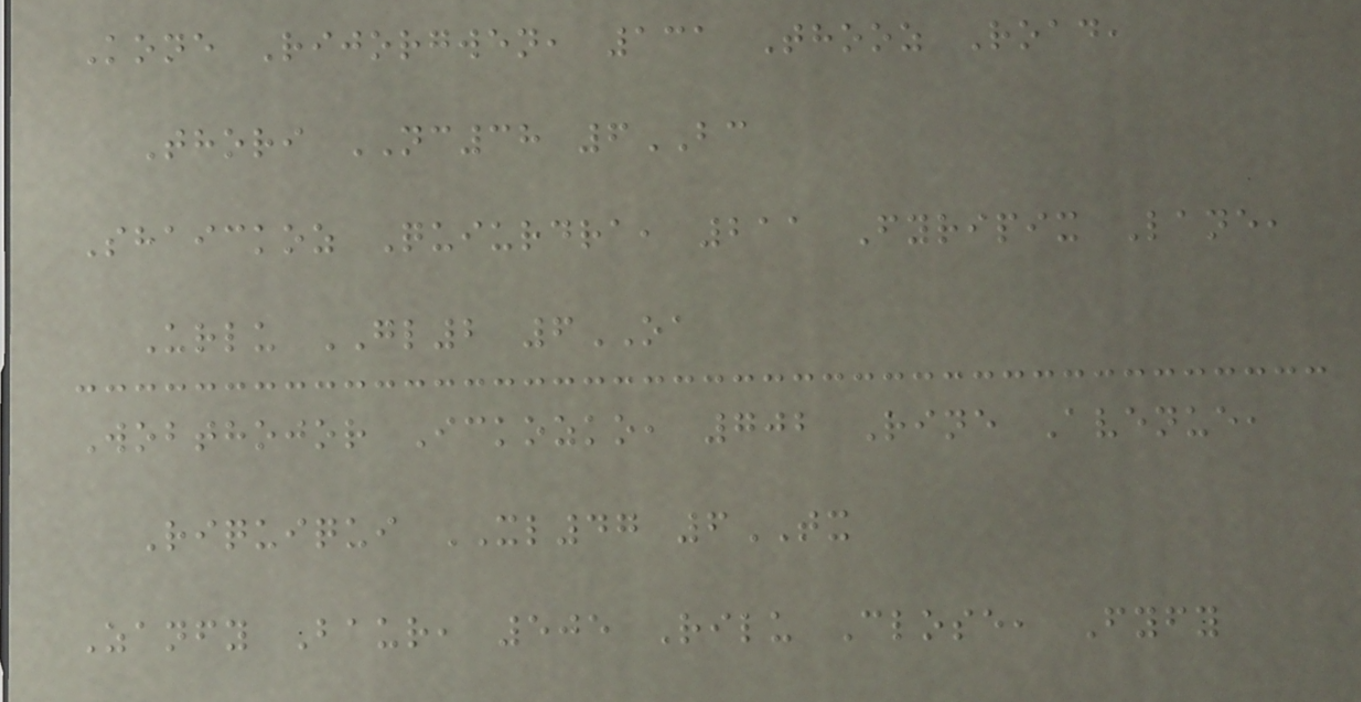Kone Rijorgwen, 131 Thooz Road,
Thori NC38 6BC
Shaickoz Quiurdra, 211 Fyripix Lane,
Urlu GL2 6OA
Wobthojor Ickozko, 702 Rine Avenue,
Riquiqui XL47 6TX
Zanfy Baur, 505 Rilu Close, Fyfy
